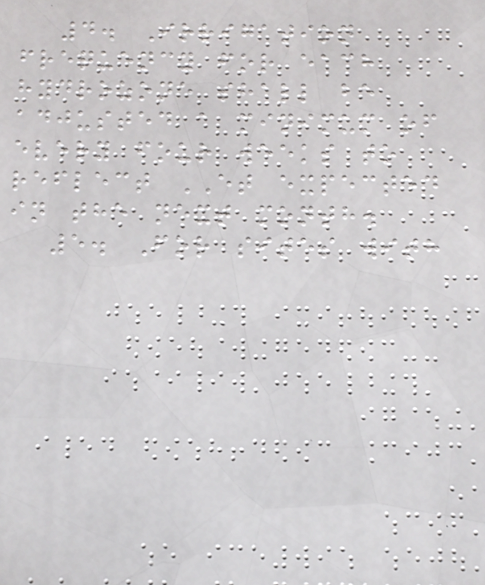4. Irrigation
frequency for each
hydrozone shall be
adjusted a minimum of
every four weeks to
reflect ET expected
in the next month.
5. For sites with
